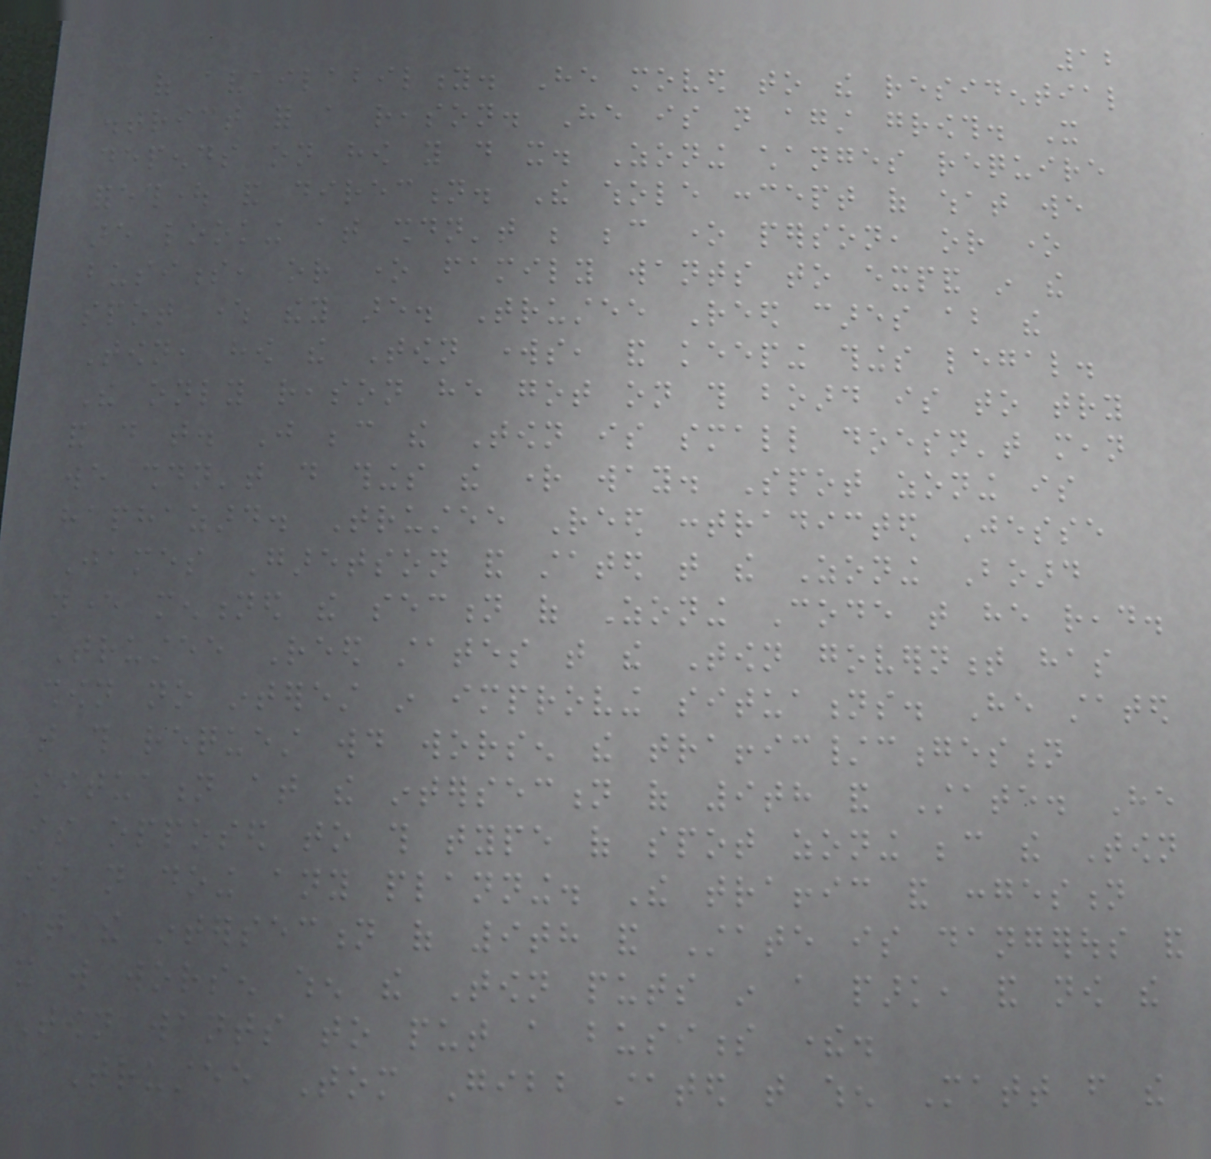12
of availability. He moved to the residential
district for a reason. He is not against growth. It
depends on how you do it. Zoning changes require
forethought and direction. The whole concept of what we
are looking at shouldn't be because one person, or one
business, or one family wants to expand in the
spot where they are. Trustee Reed cares about the
Town, how the Town works, and keeping things legal.
The only reason he got on this board is to try
and do that. Just because the Town is small doesn't mean
we shouldn't do things the right way. Spot zoning is
haphazard. Trustee Reed contradicted Jesse
James Garetson and stated that the Zoning Board
never mentioned the section of Zoning Code that he read.
Trustee Reed states that the Town government has
shown no interest in improving situations. He stated
that this request would worsen the traffic/congestion
situation at the intersection of 9th and State. He
is opposed to this type of spot zoning because the Town
is not doing any planning. The traffic and congestion
at the intersection of 9th and State is dangerous and
it will worsen when the Town puts in a park, and now the
Town wants to put a business there.
Trustee Tom Gibb stated that when Matt from the
